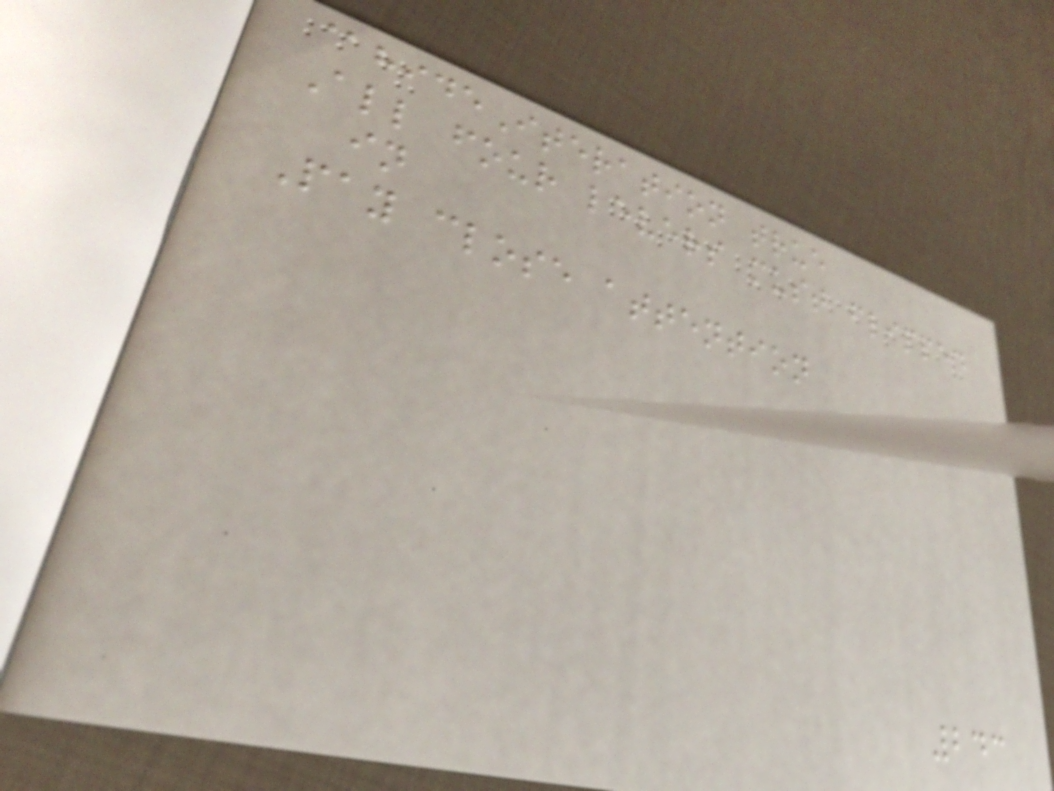@hideIteration true
All four levers must flipped
in
Pay close attention
243
